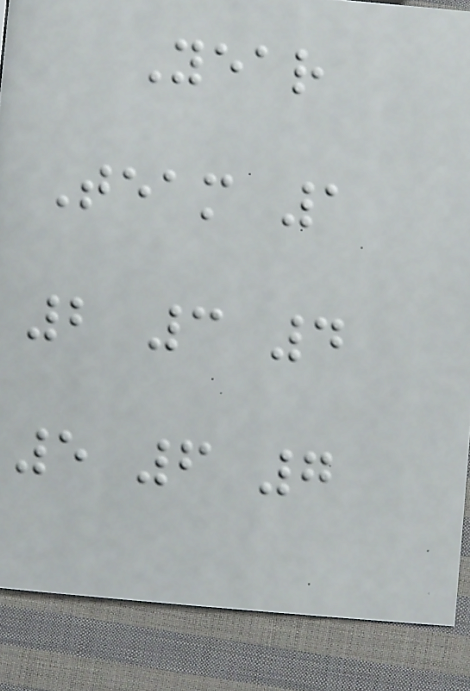Year
Team 1
2 3 4
5 6 7
